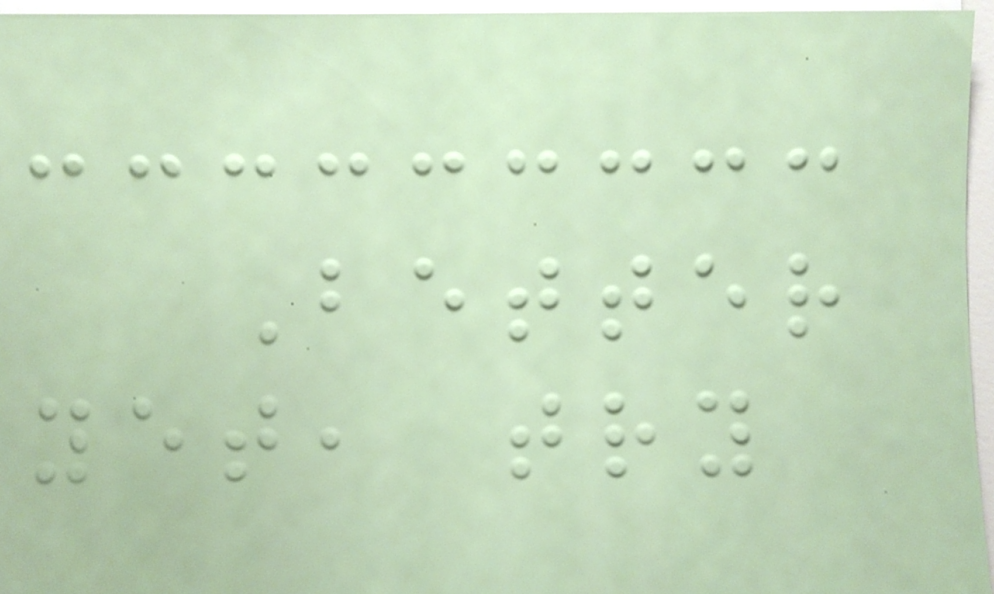Better
yet, try
